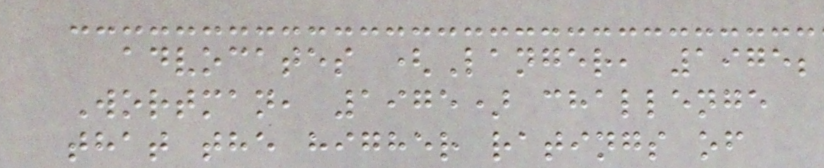advocates (Langer, 1975;
Wortman, 1975) challenge
that the higher ratings of
